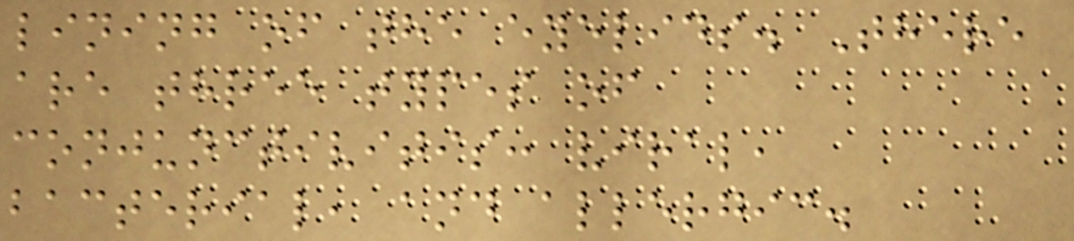lining of the eyelids. There
are three types of
conjunctivitis: viral,
bacterial, and allergic.
